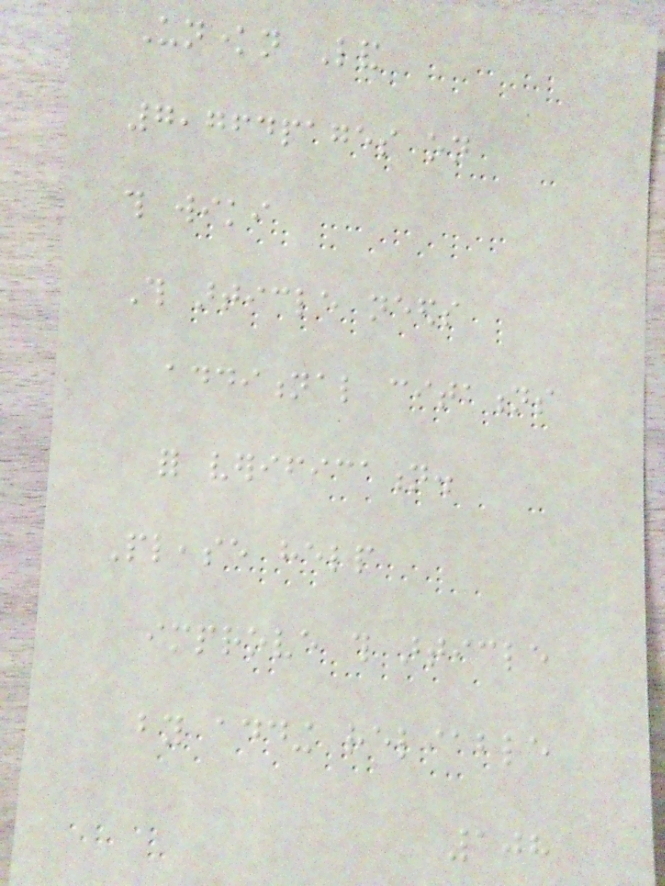Unknown Land
7,764pages on
this wiki
This article needs
additional citations
for verification.
Please help
improve this article
by adding reliable
108
